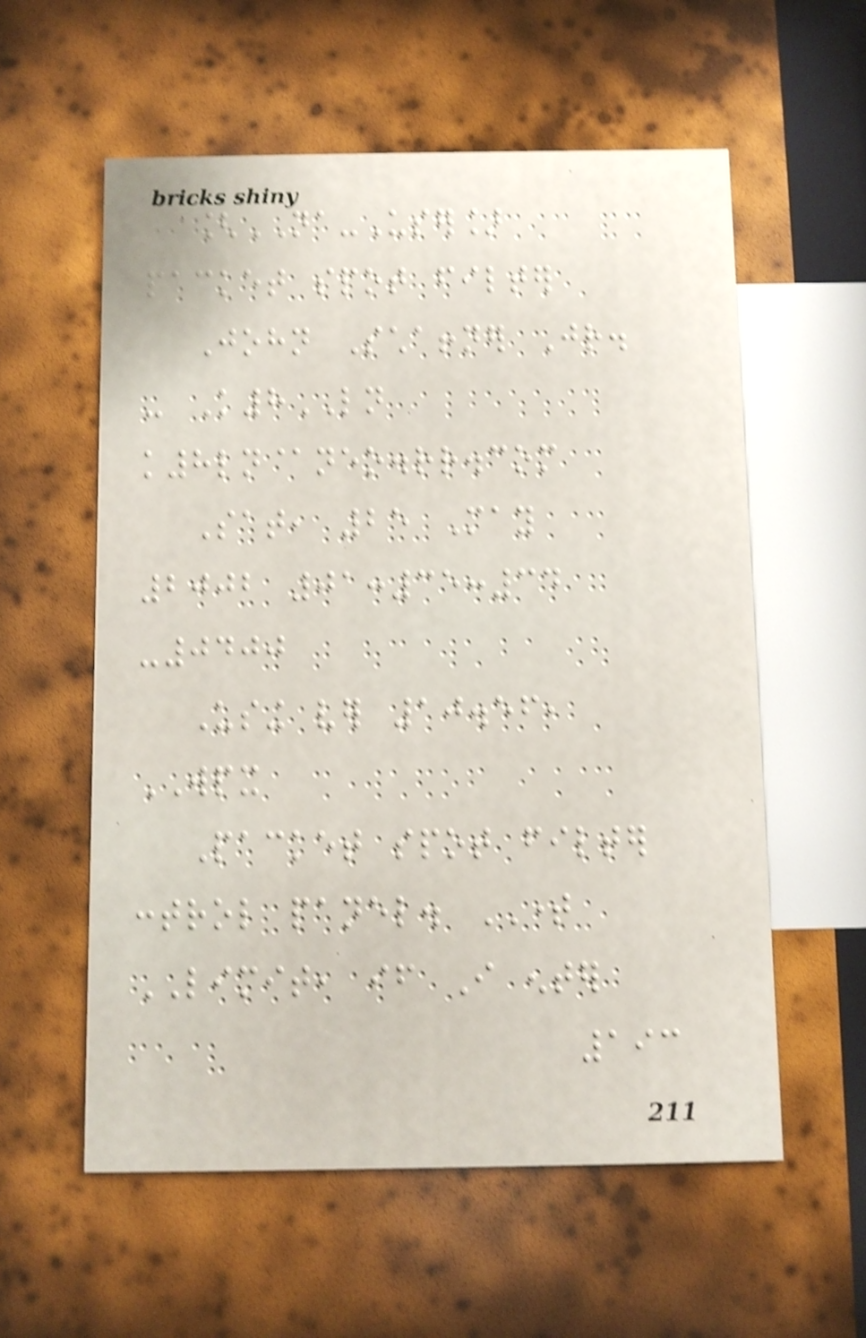[NA-User]
packet spot filter
John Schaffner Jr.
- K8LN
k8ln@neo.rr.com
Sat, 25 May
2002 01:35:34
-0400
Using ver 10.56,
WPX
Packet spot filter
control panel. TIME
LIMIT, if I enter
193
